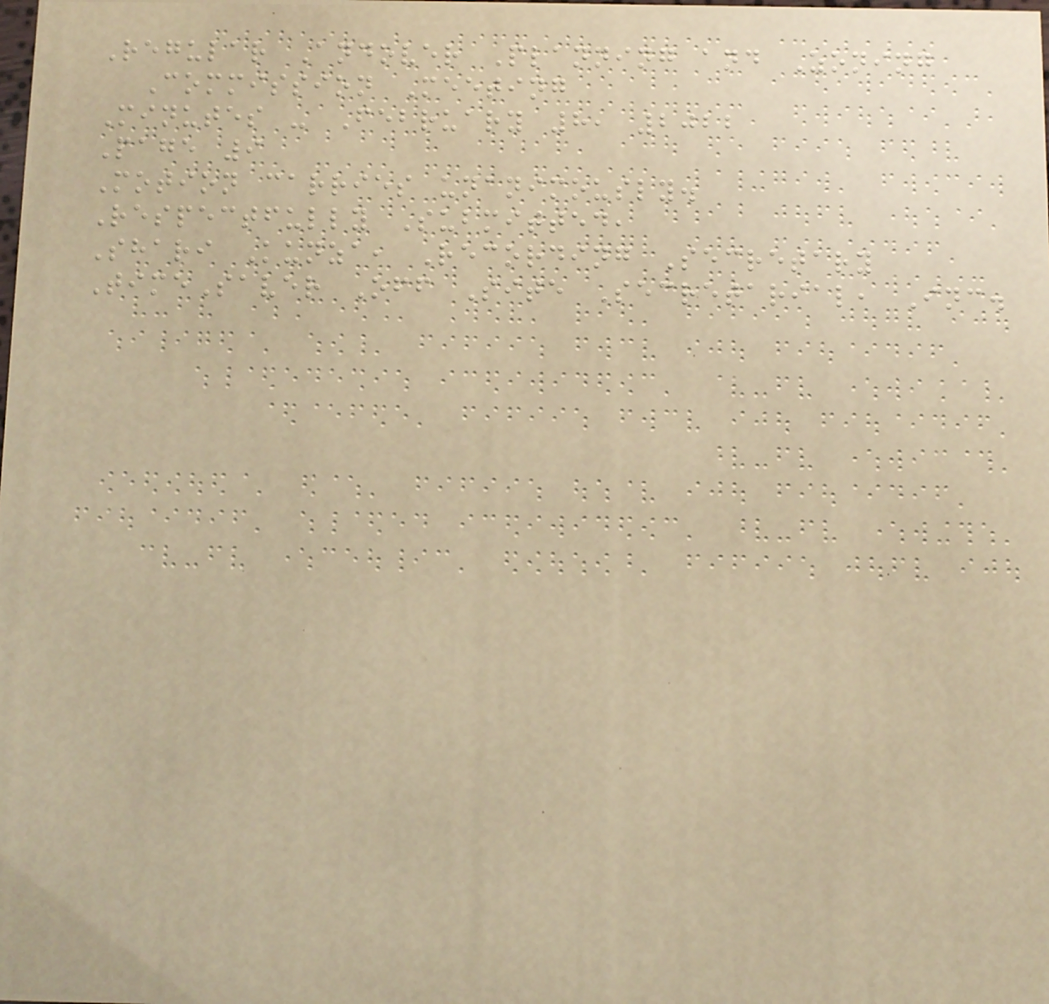Regular Andover Planning and Zoning
Commission Meeting
Minutes - February 8, 2022
Page 9
Motion carries unanimously.
Respectfully Submitted,
Shari Kunza, Recording Secretary
TimeSaver Off Site Secretarial, Inc.
